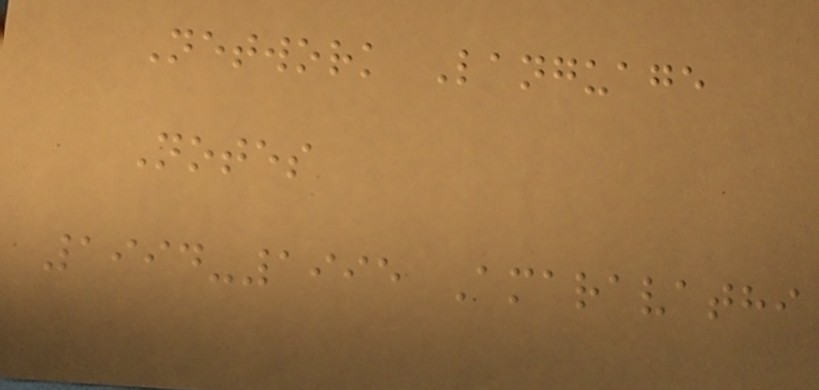Network Language
Notes
1994-1995 Amaravathi
